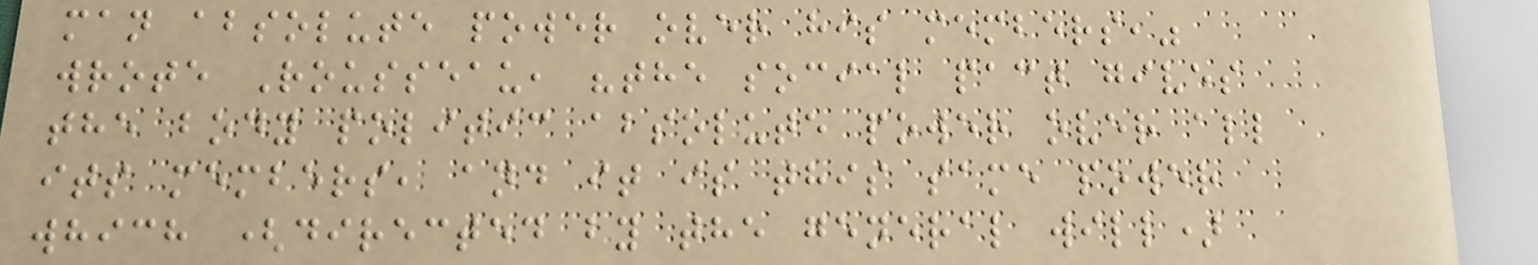man absolute power over his members,"
wrote Rousseau, "the social pact gives
the body politic absolute power over all
its members, and it is this same power
which (directed by the general will)
